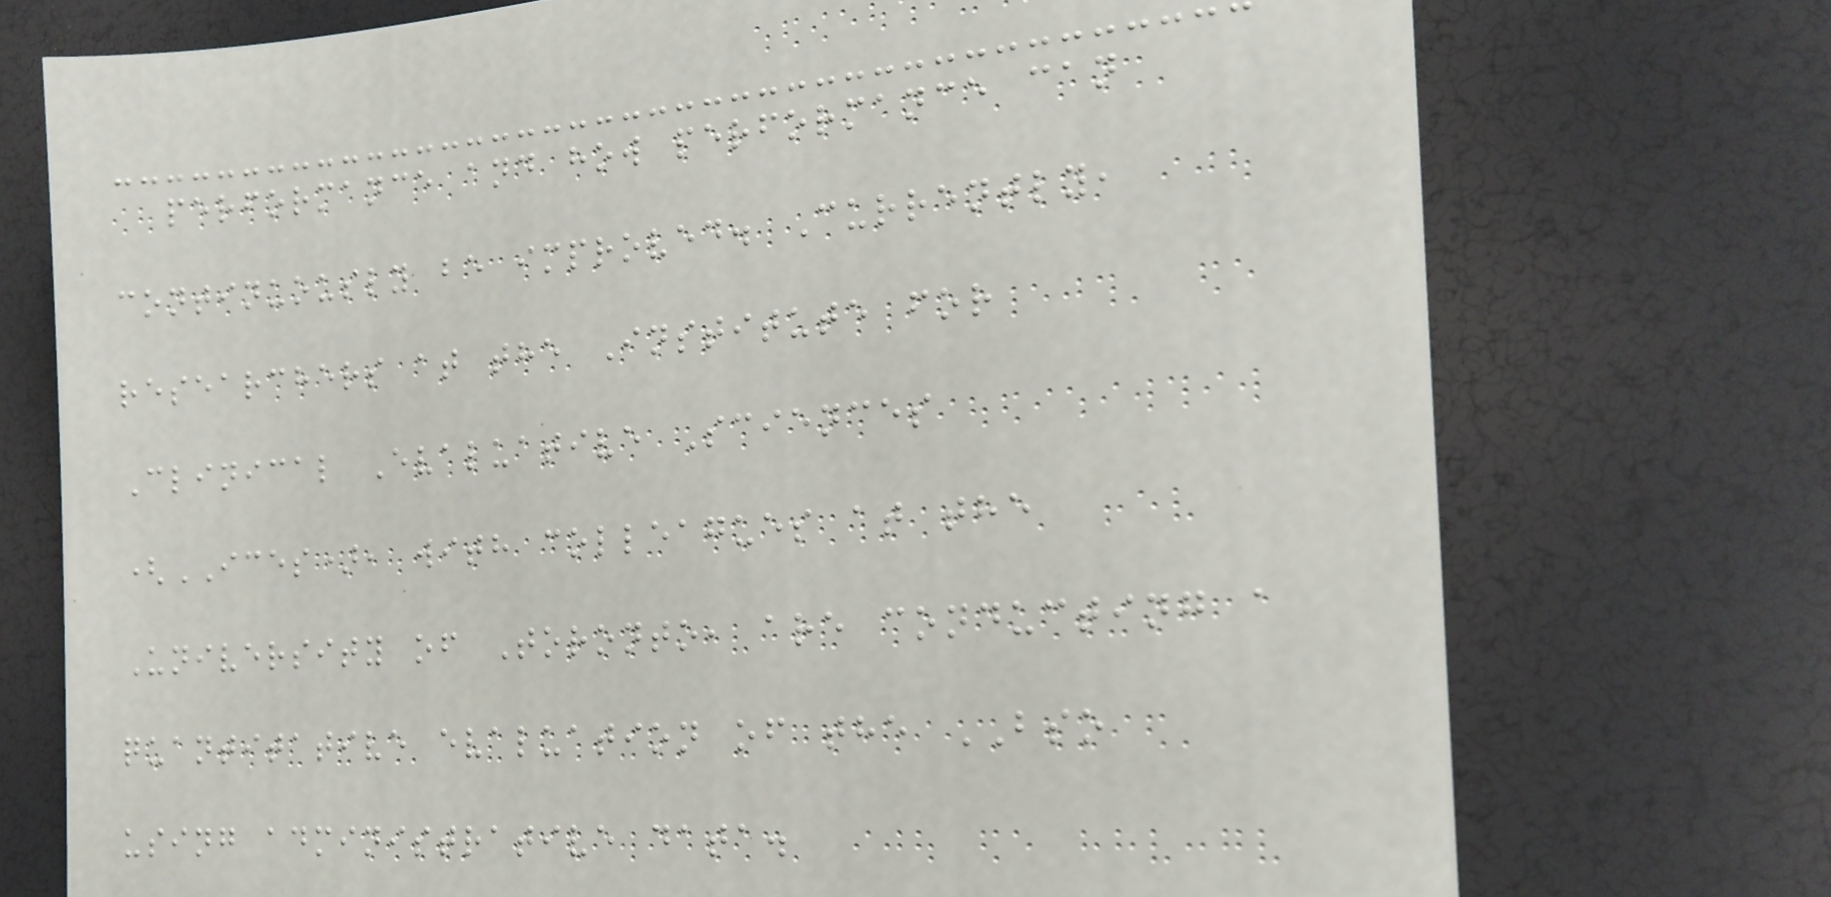performance and how performance can
continuously be improved. Currently,
researchers at the Institute for
Clinical Evaluative Sciences
(ICES), with colleagues at the
University of Toronto, are conducting a
quantitative evaluation of the BSO
using administrative data.
